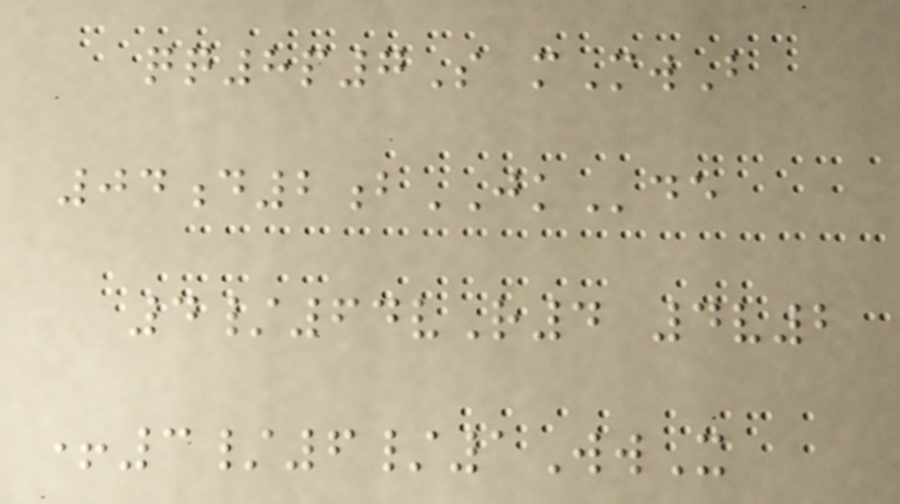qq8p7S mMwB
04d2bJKde
4/64vR4 4v2
+3/6/1WwX
